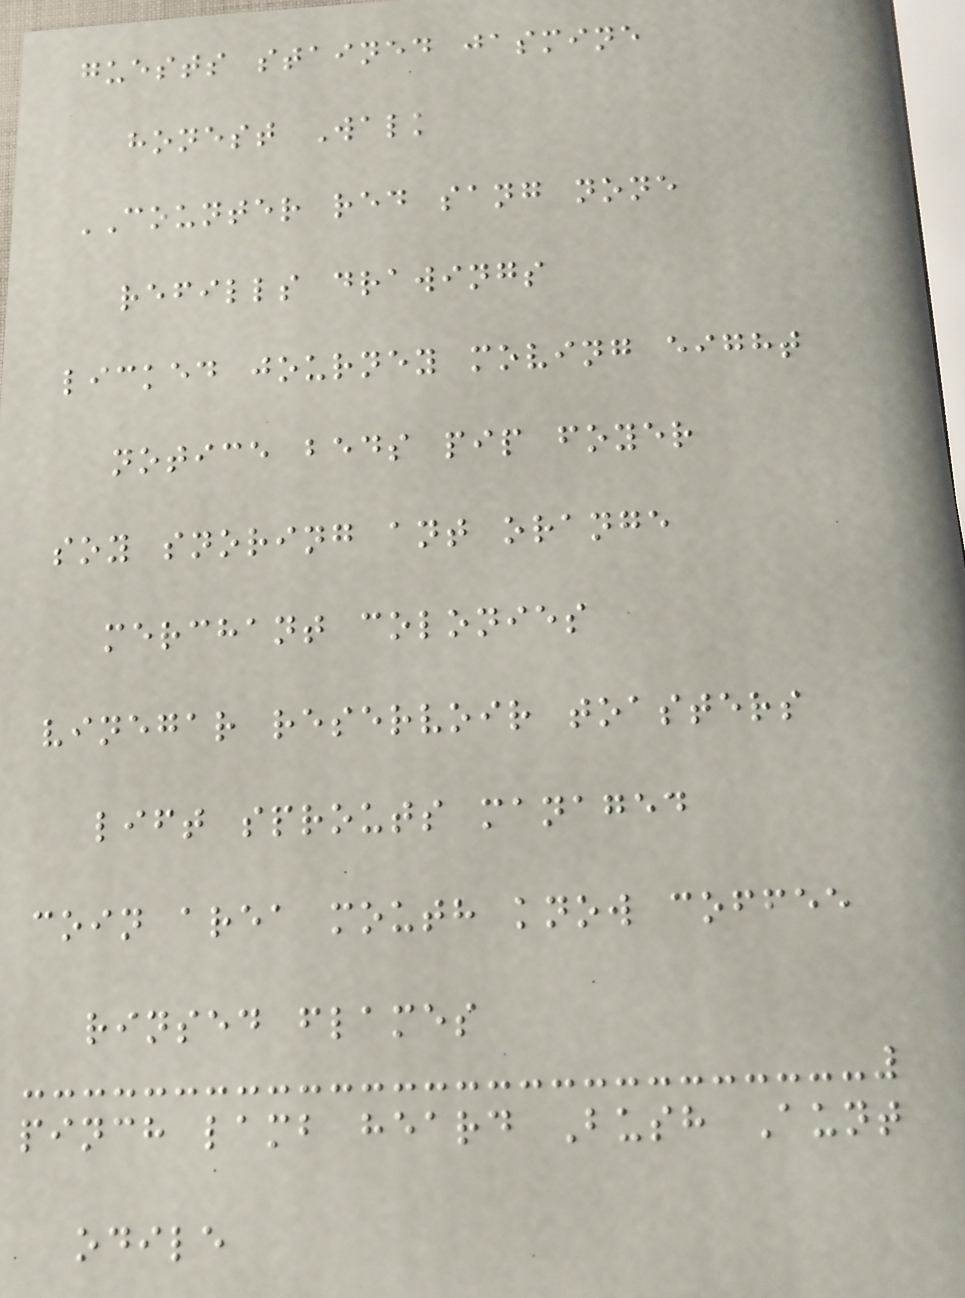guests stained jasmine
honest Walk
COUNTER red sang none
refills drawings
licked journey moving eight
notice beds pip foyer
soy snoring ant orange
merchant colonies
vinegar reservoir toasters
lift sprouts managed
coin area mouth know coffee
rinsed flames
pinch lamb heard Bush Aunt
odile
